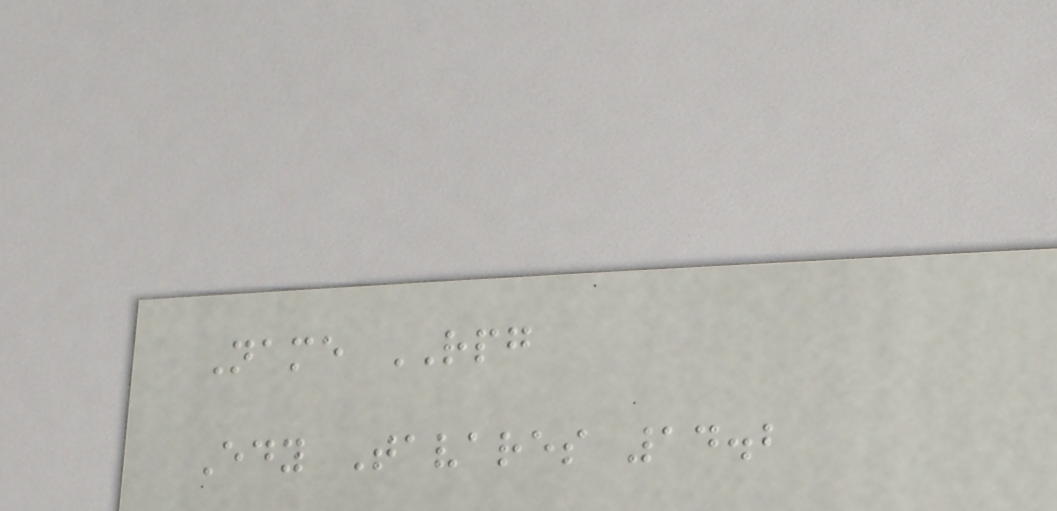Name RPG
Edy Tavares 14.2
